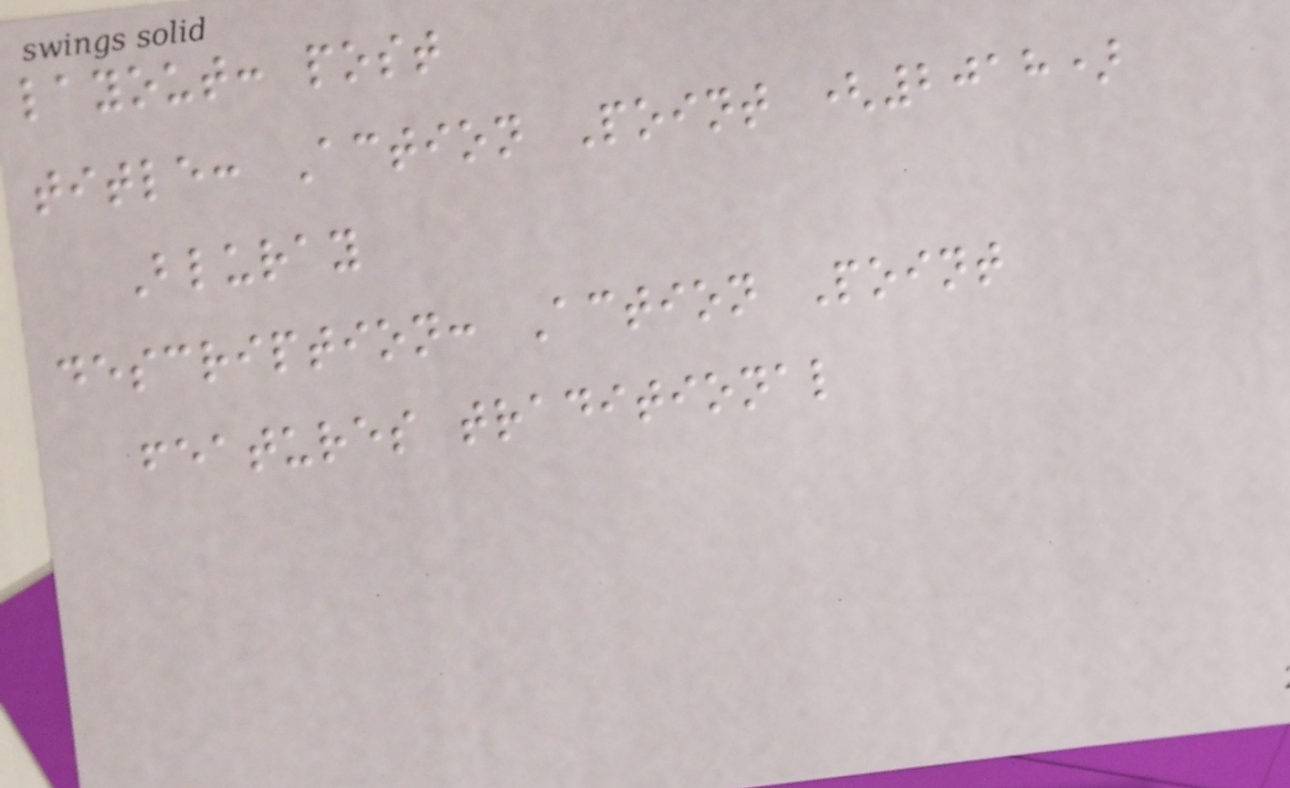layout: post
title: Action Point (2018)
Bluray
description: Action Point
features traditional
